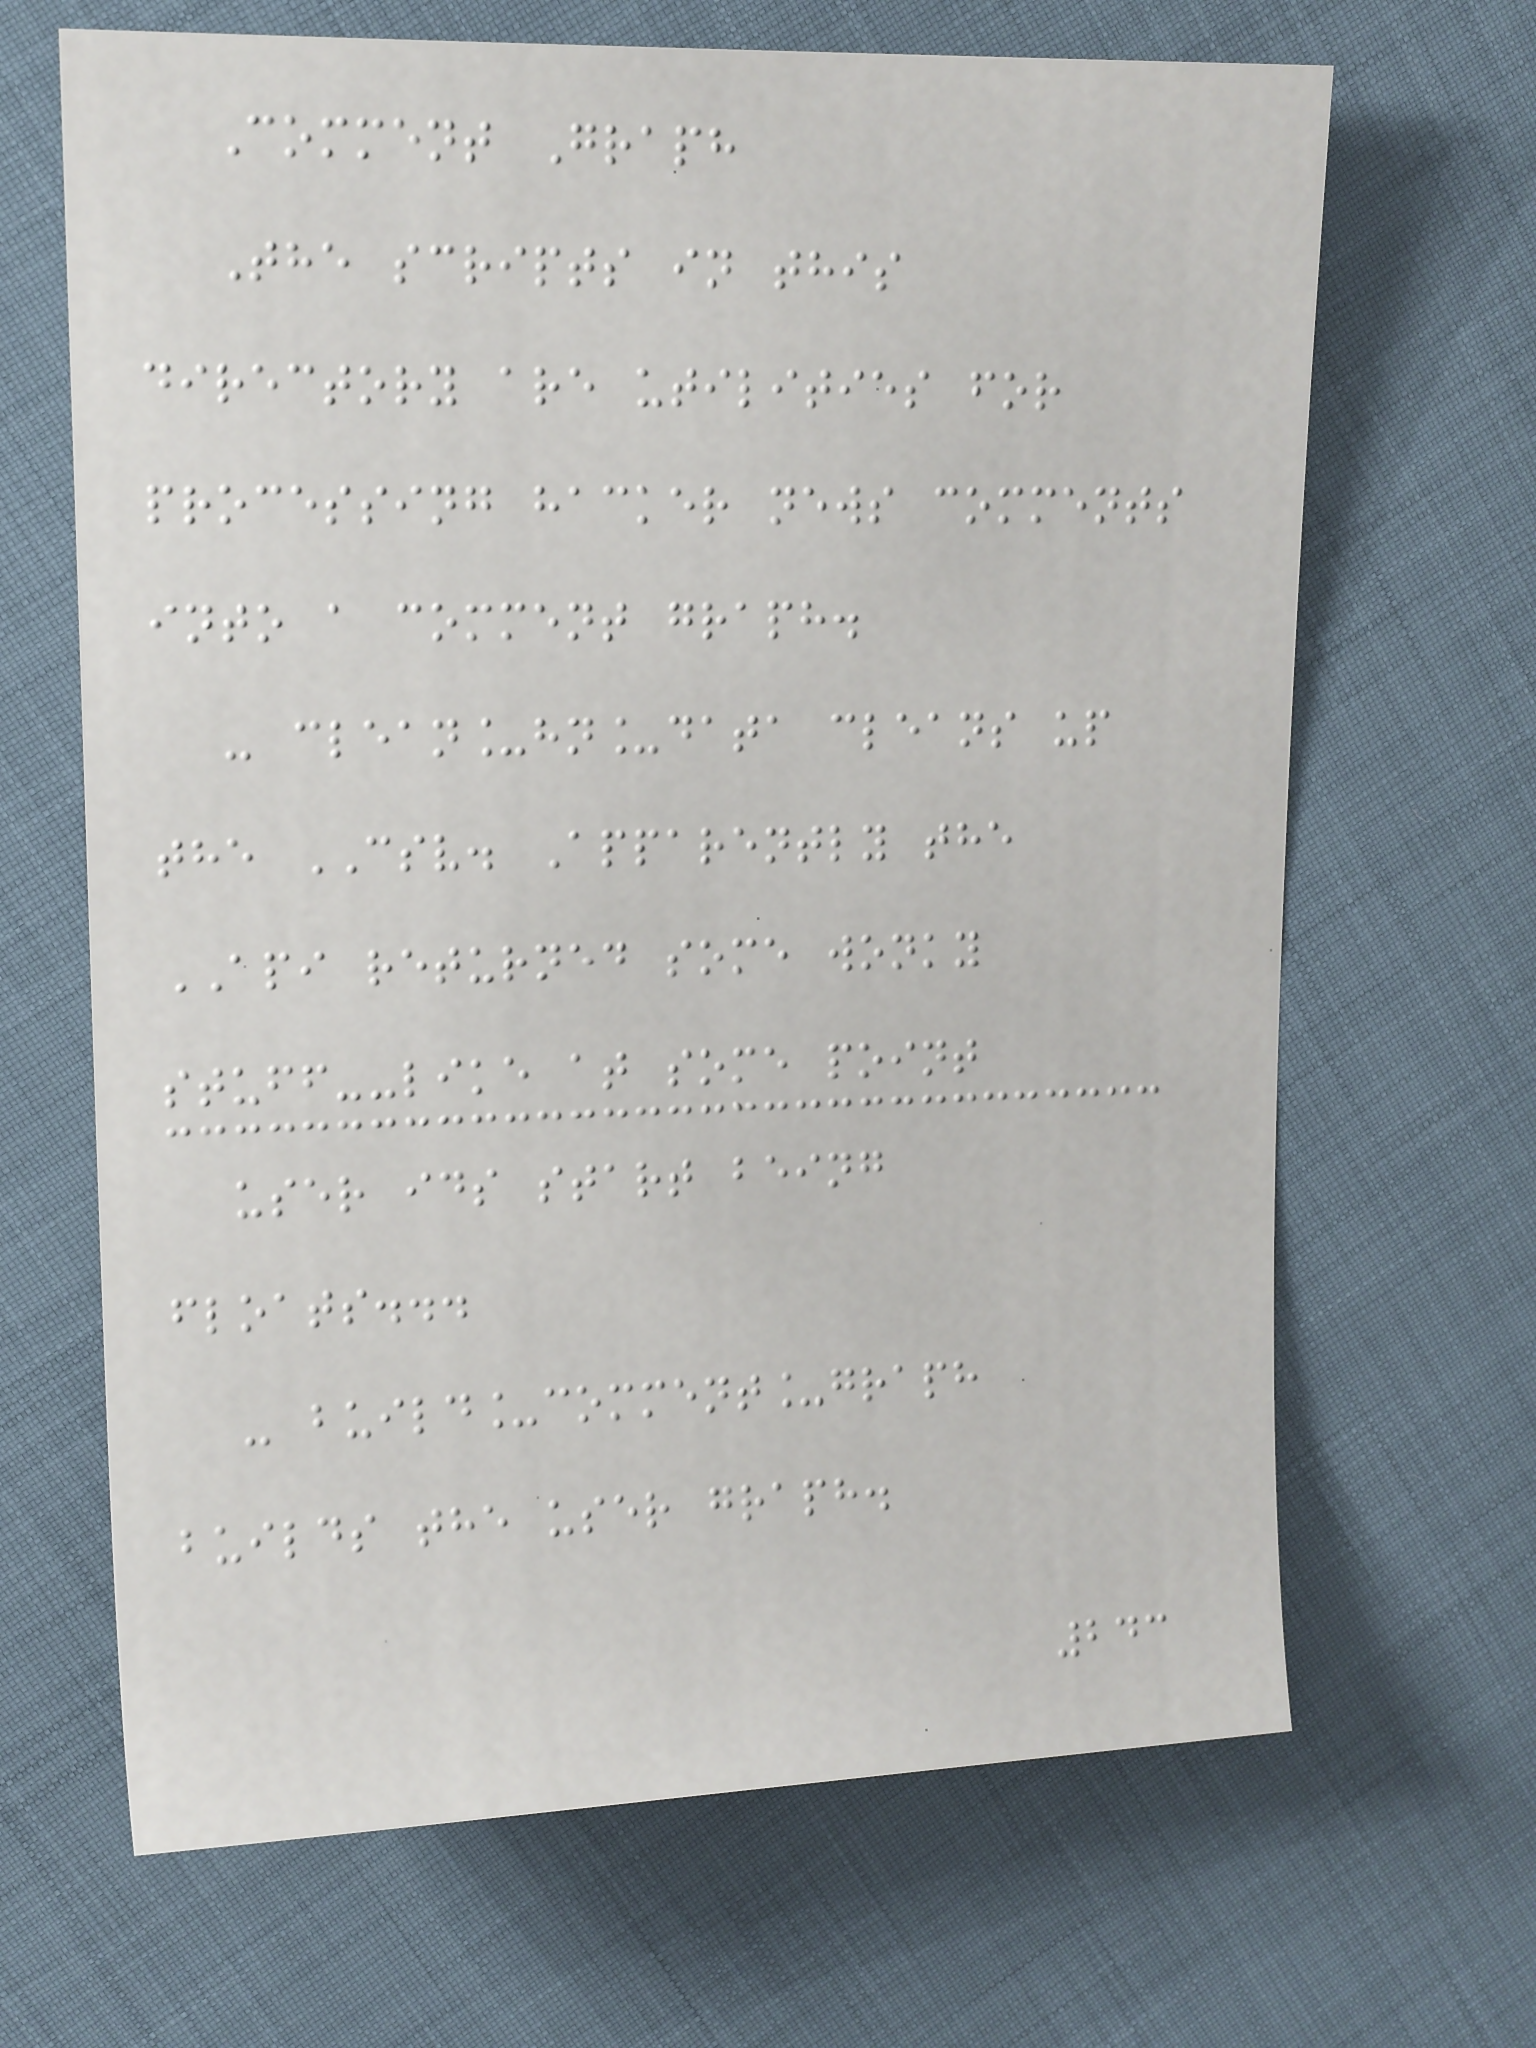Comment Graph
The scripts in this
directory are utilities for
processing hacker news comments
into a comment graph.
- clean_hn_data cleans up
the CSV. Apparently the
API returned some wonky
stuff--like at some point
user ids start being
floats...
- build_comment_graph
builds the user graph.
243
